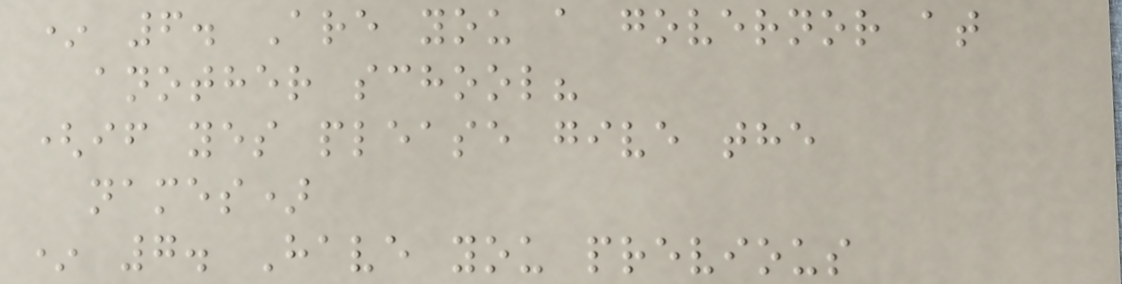* 6. Are you a governor at
another school?
(if yes please give the
names)
* 7. Have you previous
